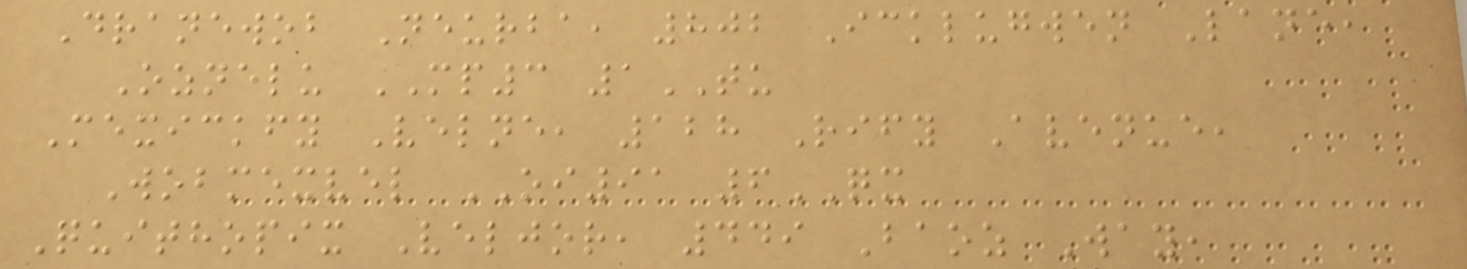Dranewob Neurba, 802 Icklugwen Lane,
Oznelu MP3 1TU
Mexickfy Velne, 128 Rify Avenue,
Wobmexvel OI91 6QX
Quithopix Veljor, 449 Baoz Way,
